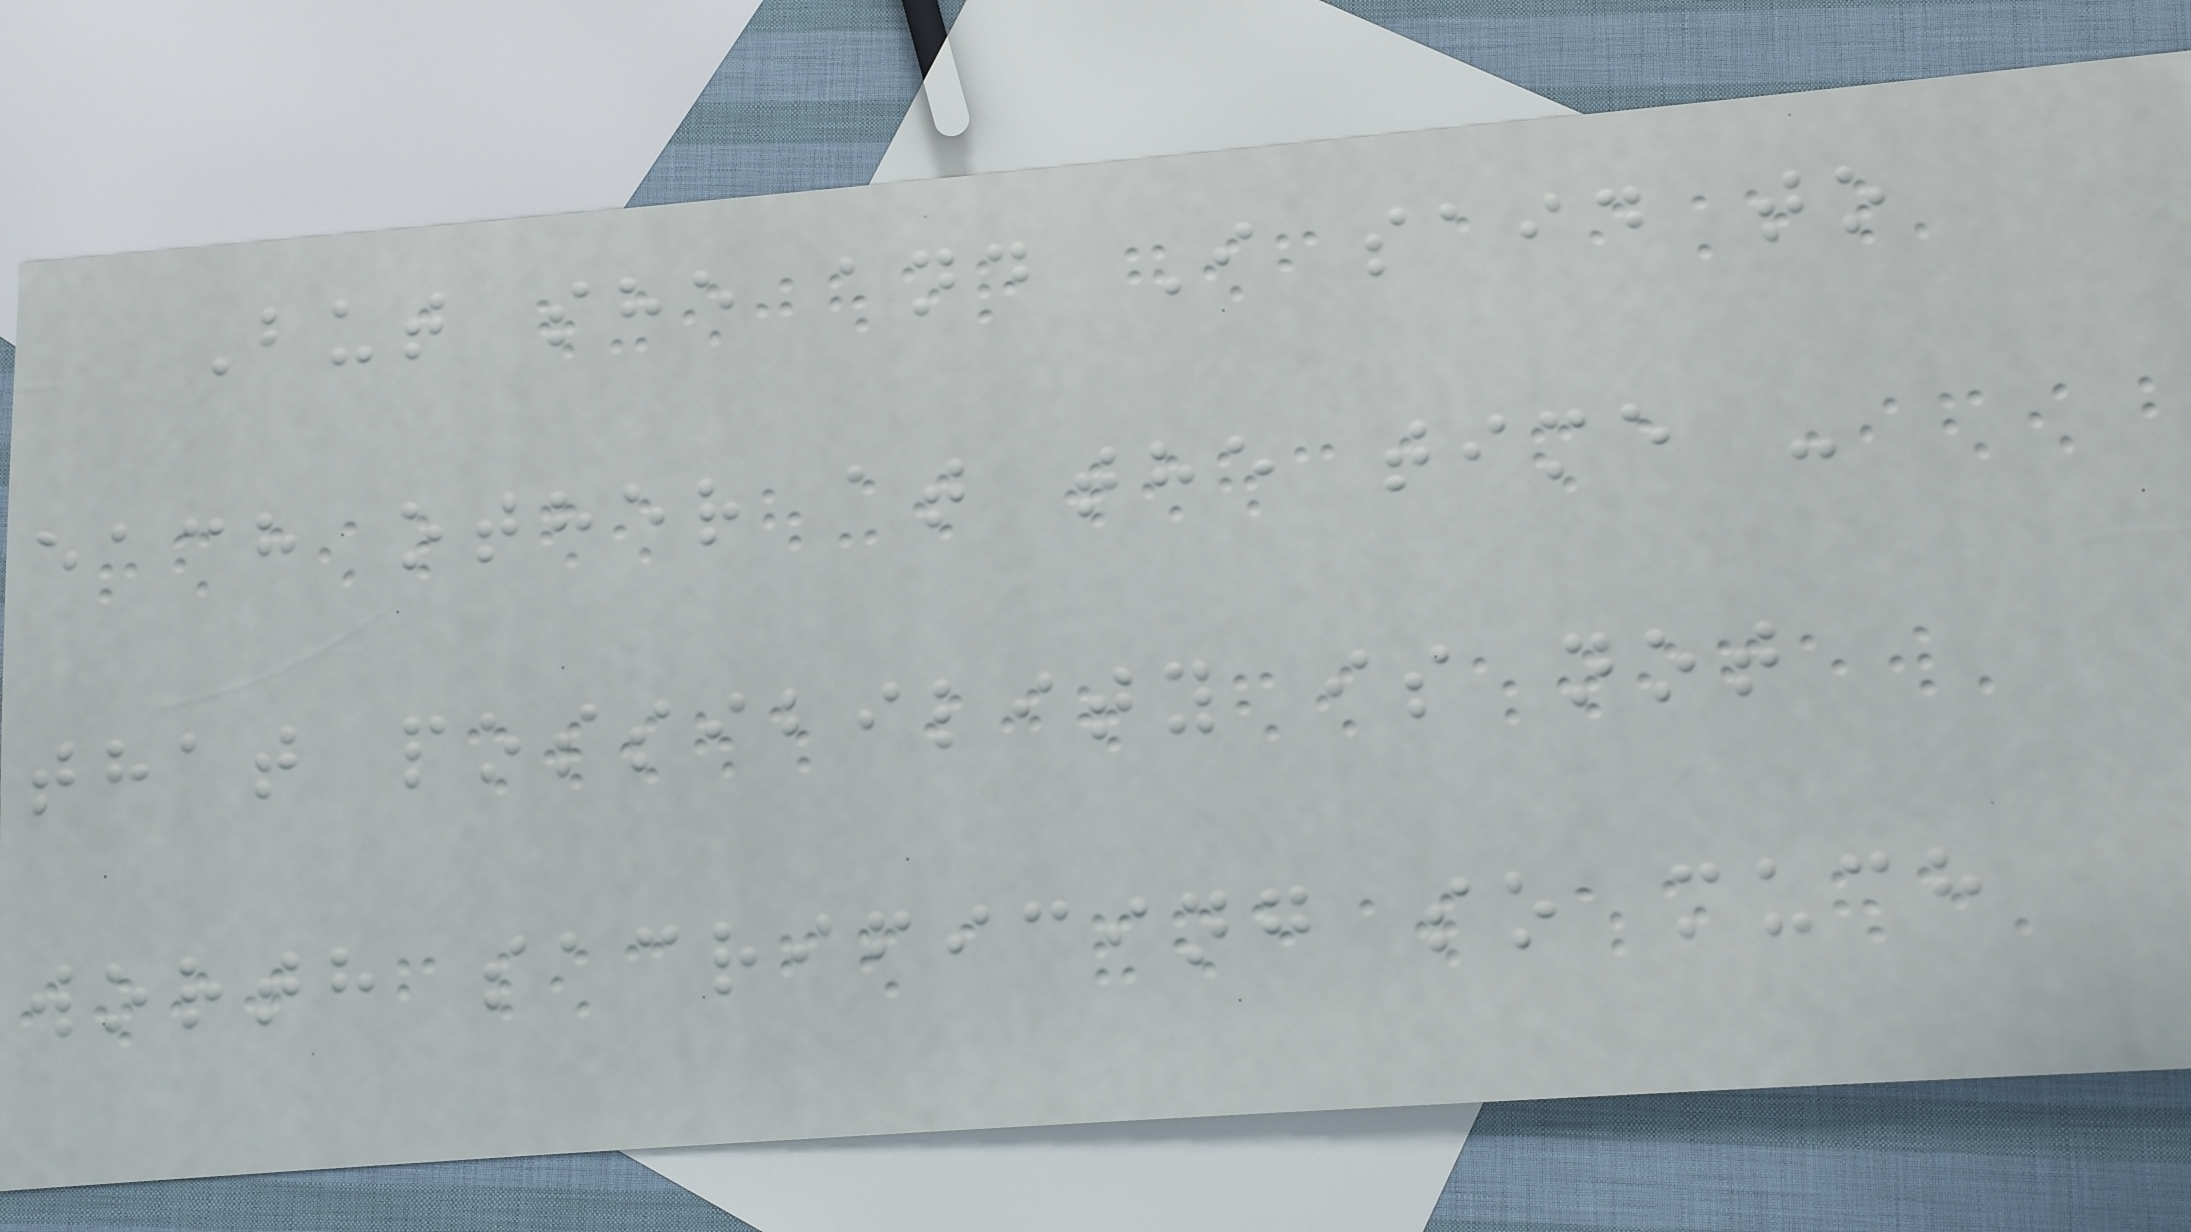But she and I said to
each other at the time -
that possibility is not
worth sacrificing so much
